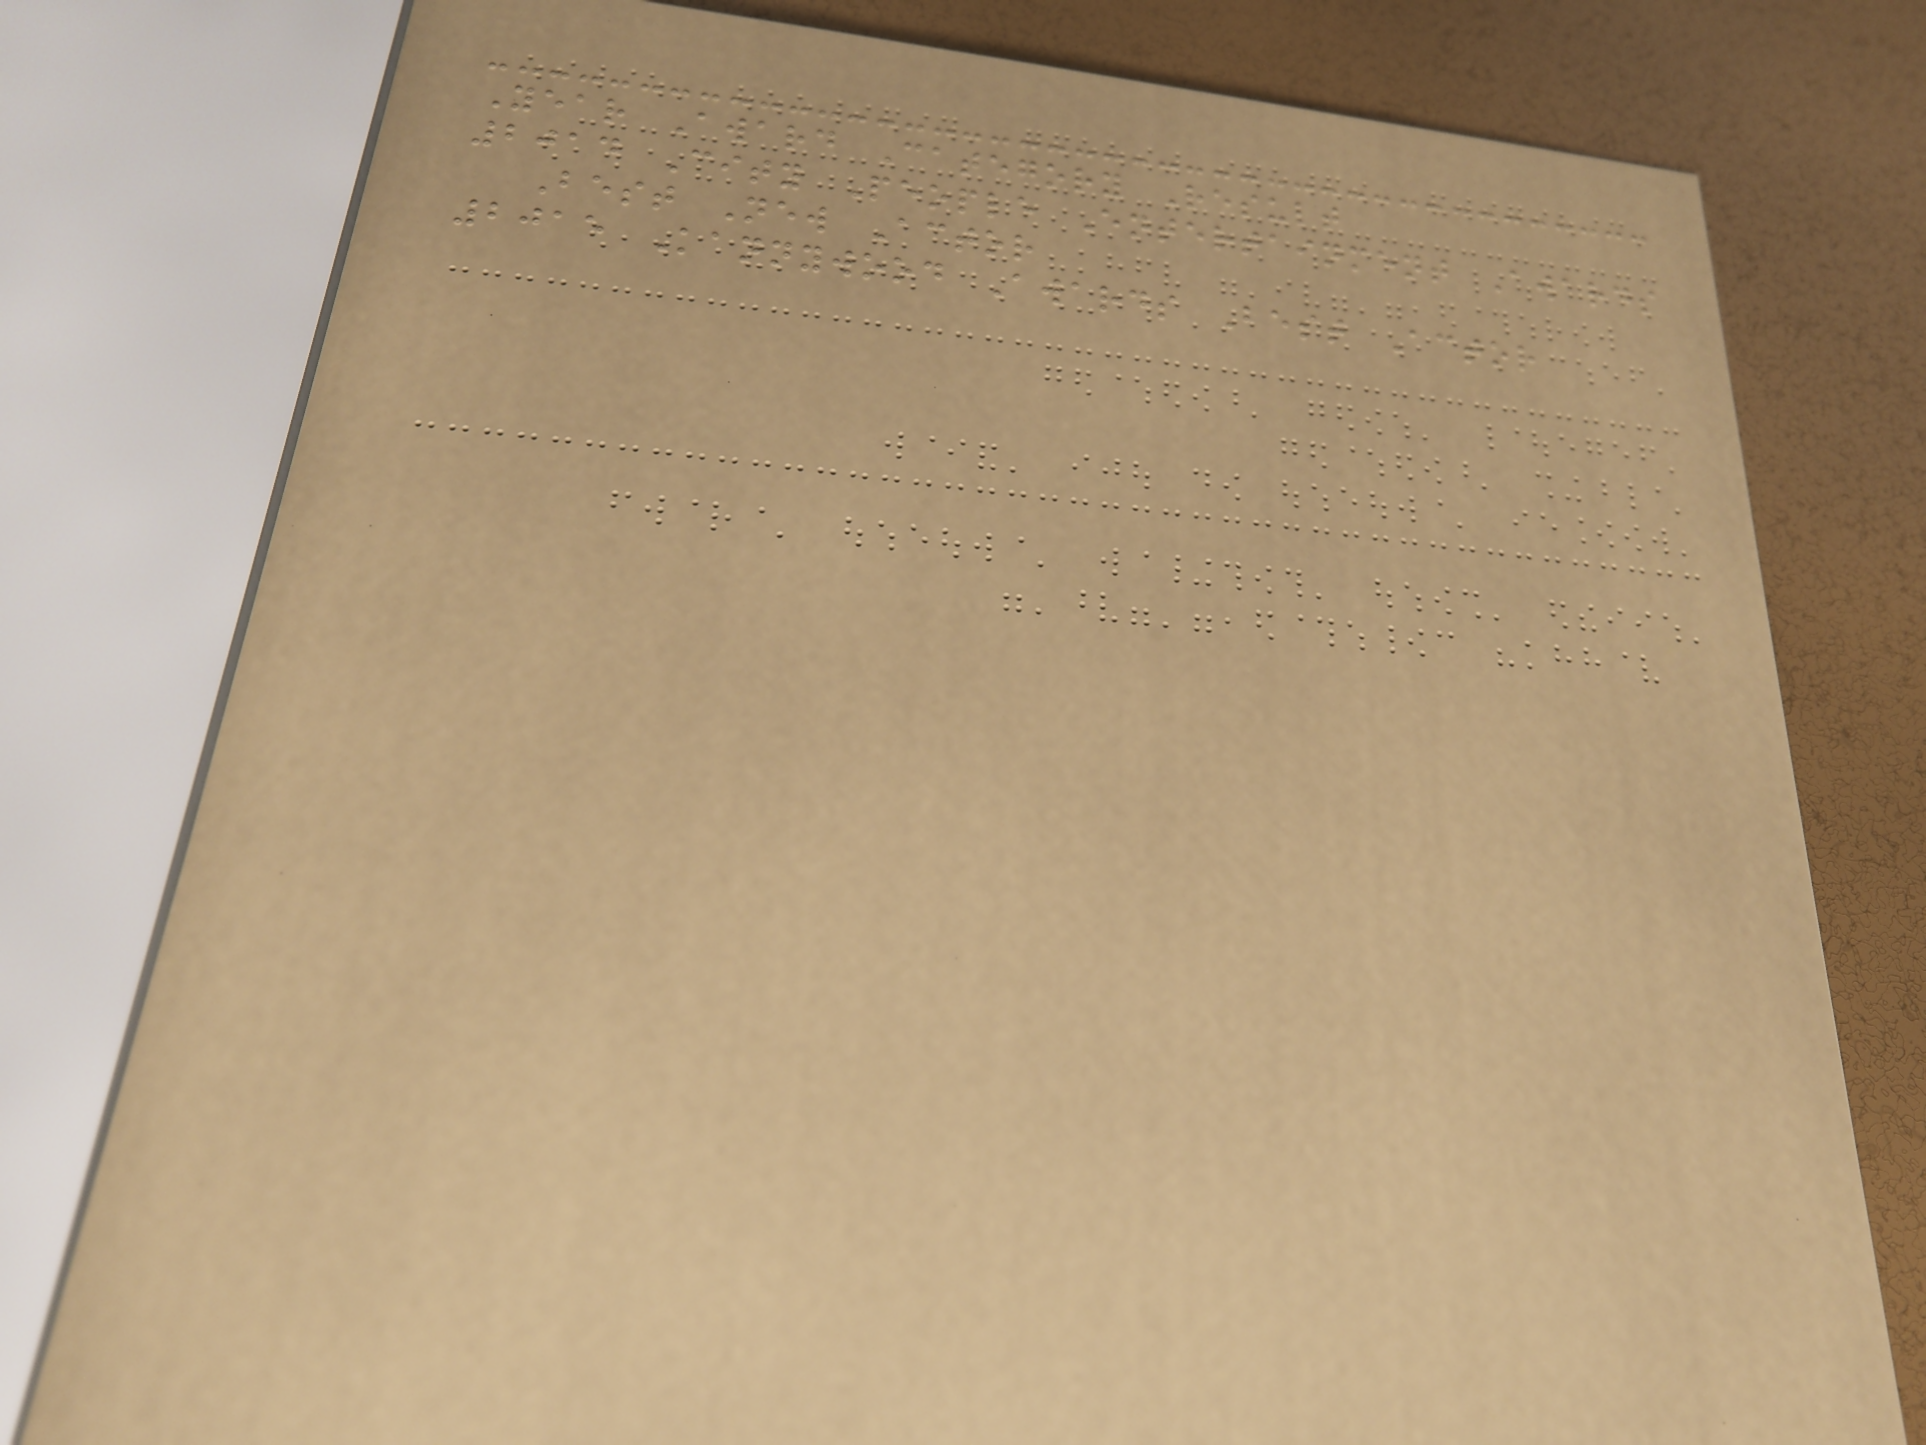Year Award Category Result
2014 City People Entertainment Awards
Best New Actor
2015 Kannywood Awards Best Actor
